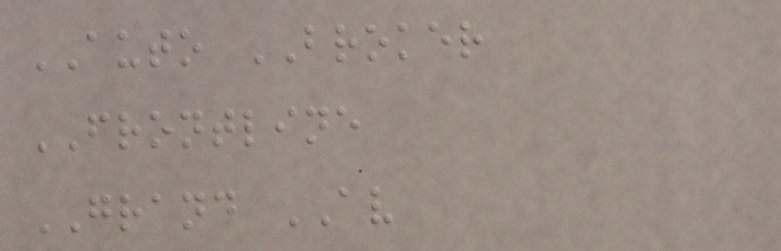AUTO BROKER
FRONTLINE
GRAND AV
